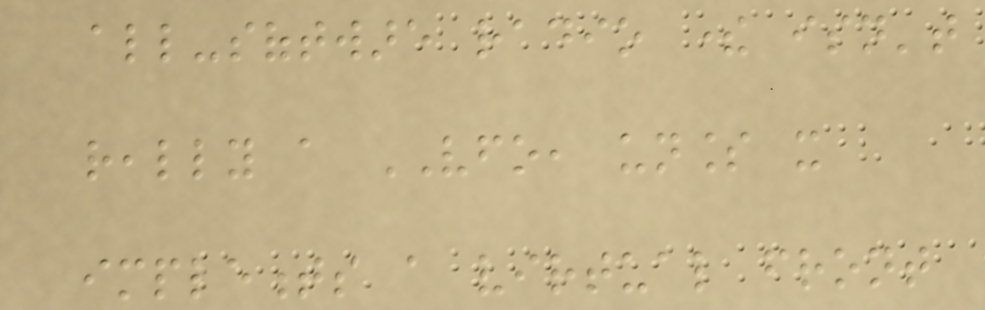all-software radio there isn't
really a VFO, unless it
implements a virtual front
